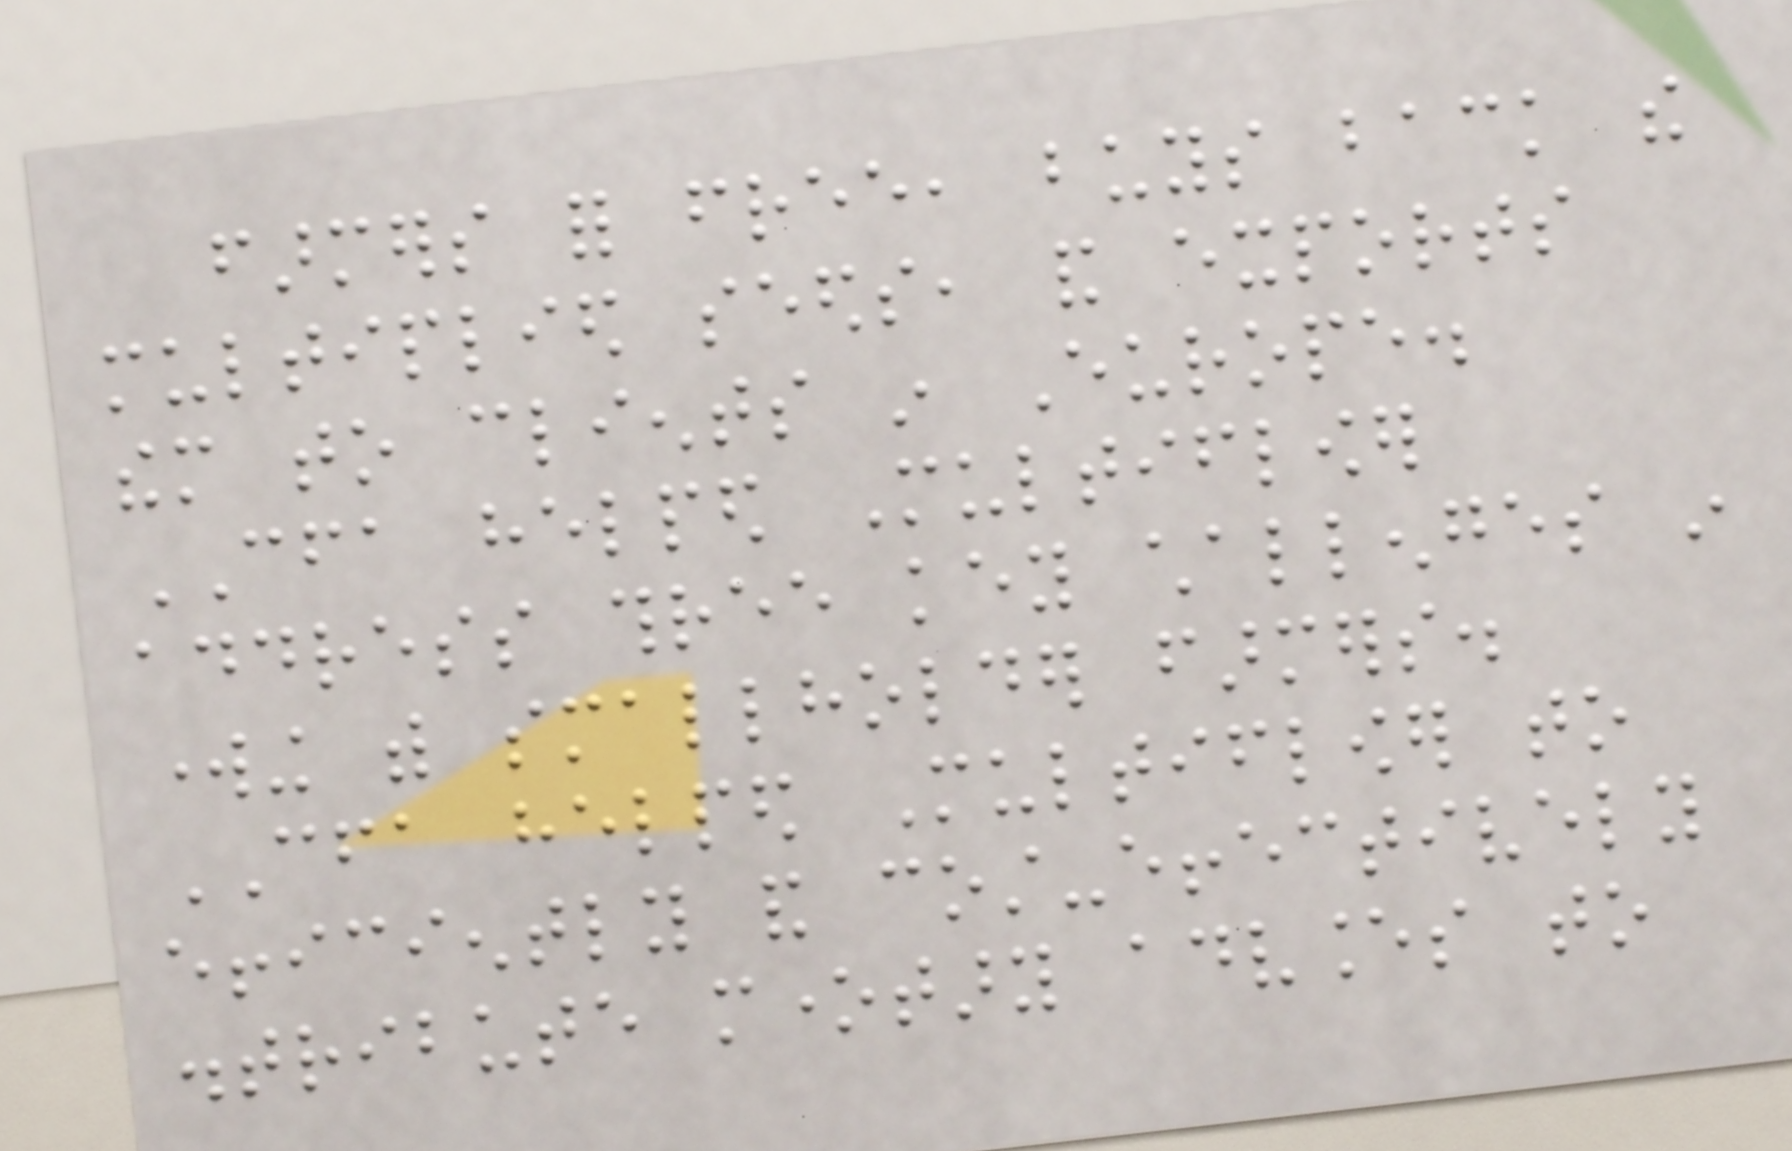farmers for free, buys back the
multiplied seeds, and exports
them to clients in Europe.
CFA helped Multiflower
address three key challenges in
working with smallholder farmers.
CFA helped Multiflower to
efficiently and cost-effectively
distribute monetary advances to
